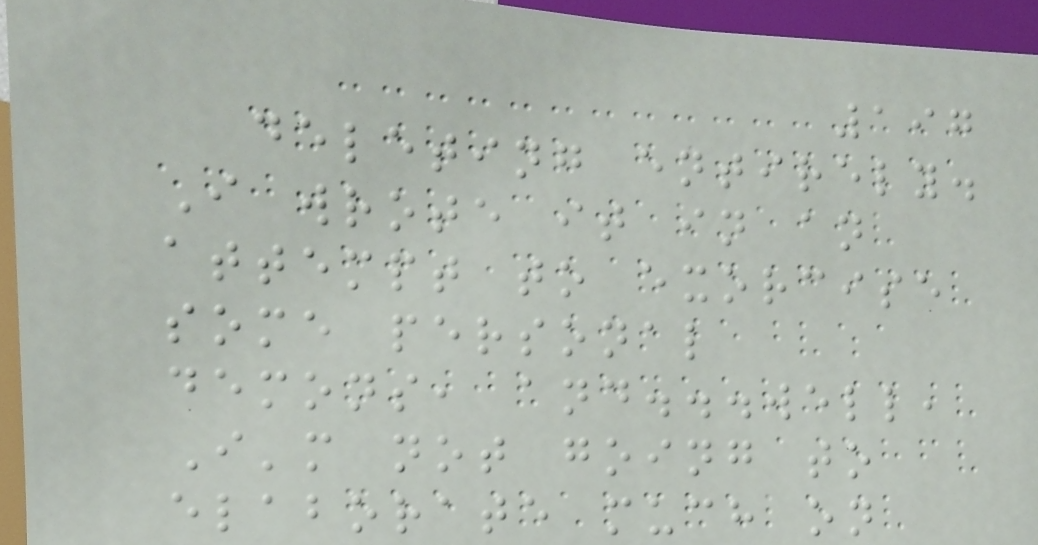197
deleting entirely.
I wrote it in an
attempt to exorcise
some personal
demons, and...well,
I'm not going to
elaborate much on
